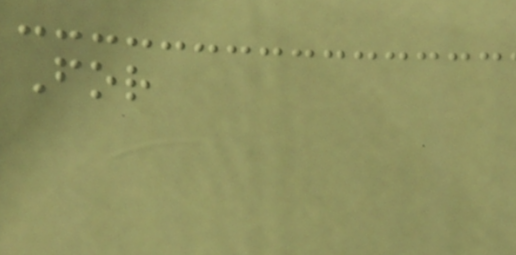For
